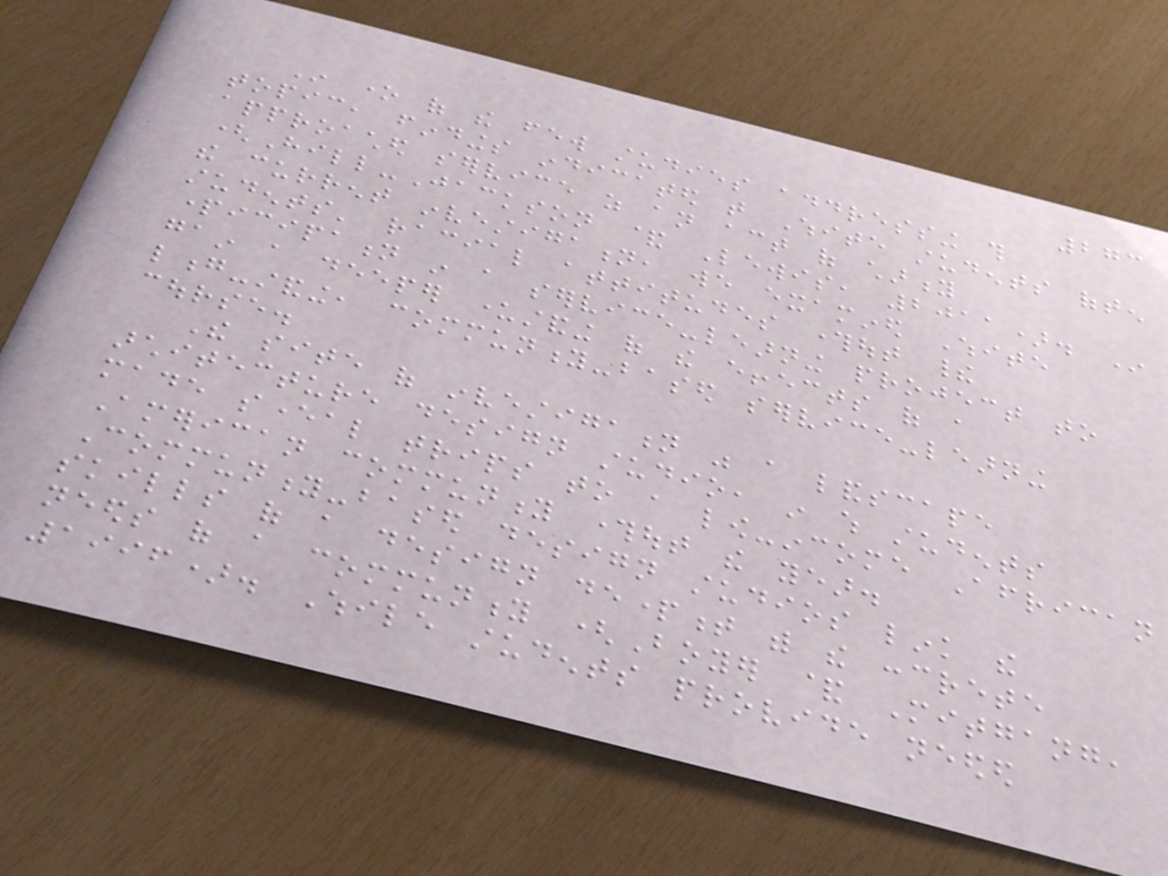273
In one of the few studies addressing this
topic, findings indicated that White students often
approached service as an act of charity
(Hill-Jackson & Lewis, 2011). In
the current investigation, we examined White
students' racial attitudes throughout their
participation in a service-learning project to
gain a deeper understanding of the effects of a
long-standing, community-based service-learning
course.
The site of investigation was a landscape
architecture design studio, in which students
made several trips to a low-income African
American community throughout the year.
Community-based design studios link the
skills of a design department with the concrete
needs of a community (Boyer & Mitgang,
1996). While students provide needed
